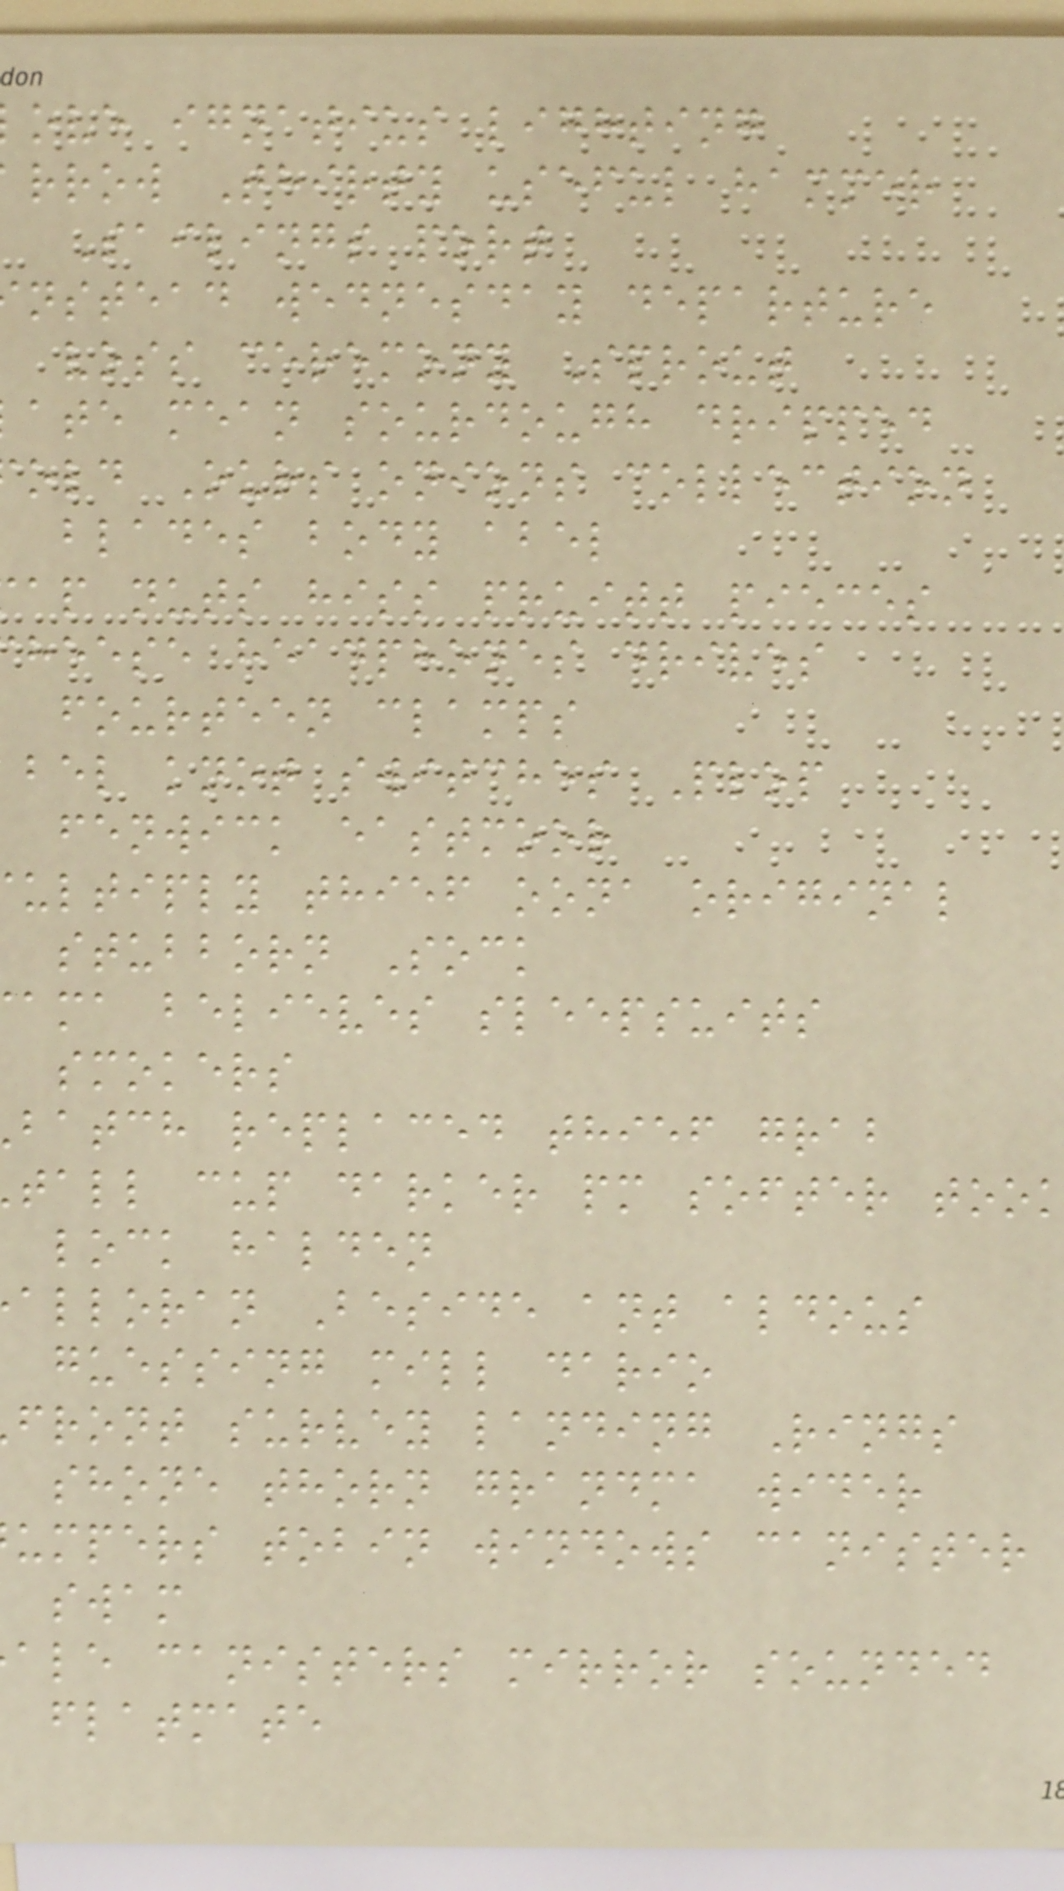ove ignatius lighting
rrow Thirty useful hammer
Sailings port
nstead wednesday departure
voss ceremony Sprout
ate mean sourdough dripped
old Ours onions collection
blades body abel
ap nuts hiss pruitt pieces
heese headphones drives
fourteen clamps
bel knot switches Plop
fenwick eastmoor
ultiply thief oona original
stubborn Sock
ama believes sleepsuits
smokers
batch replaced thief grab
tall cup darker pm softer too
lock halden
alloran Beside ant aldous
guessing mill dario
front survey landing Rings
shone thorn grandma wider
umpers tobin windows canister
swam
ale canisters mirror sounded
flatmate
